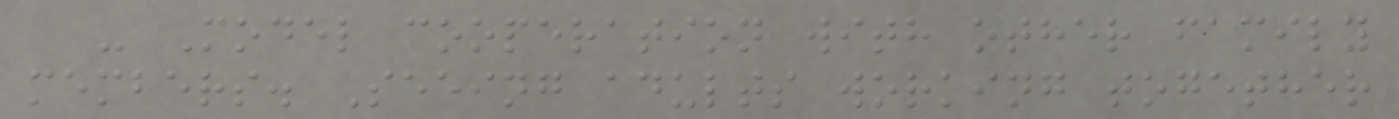- Model cooperation with other family
members. Seeing adults working together
